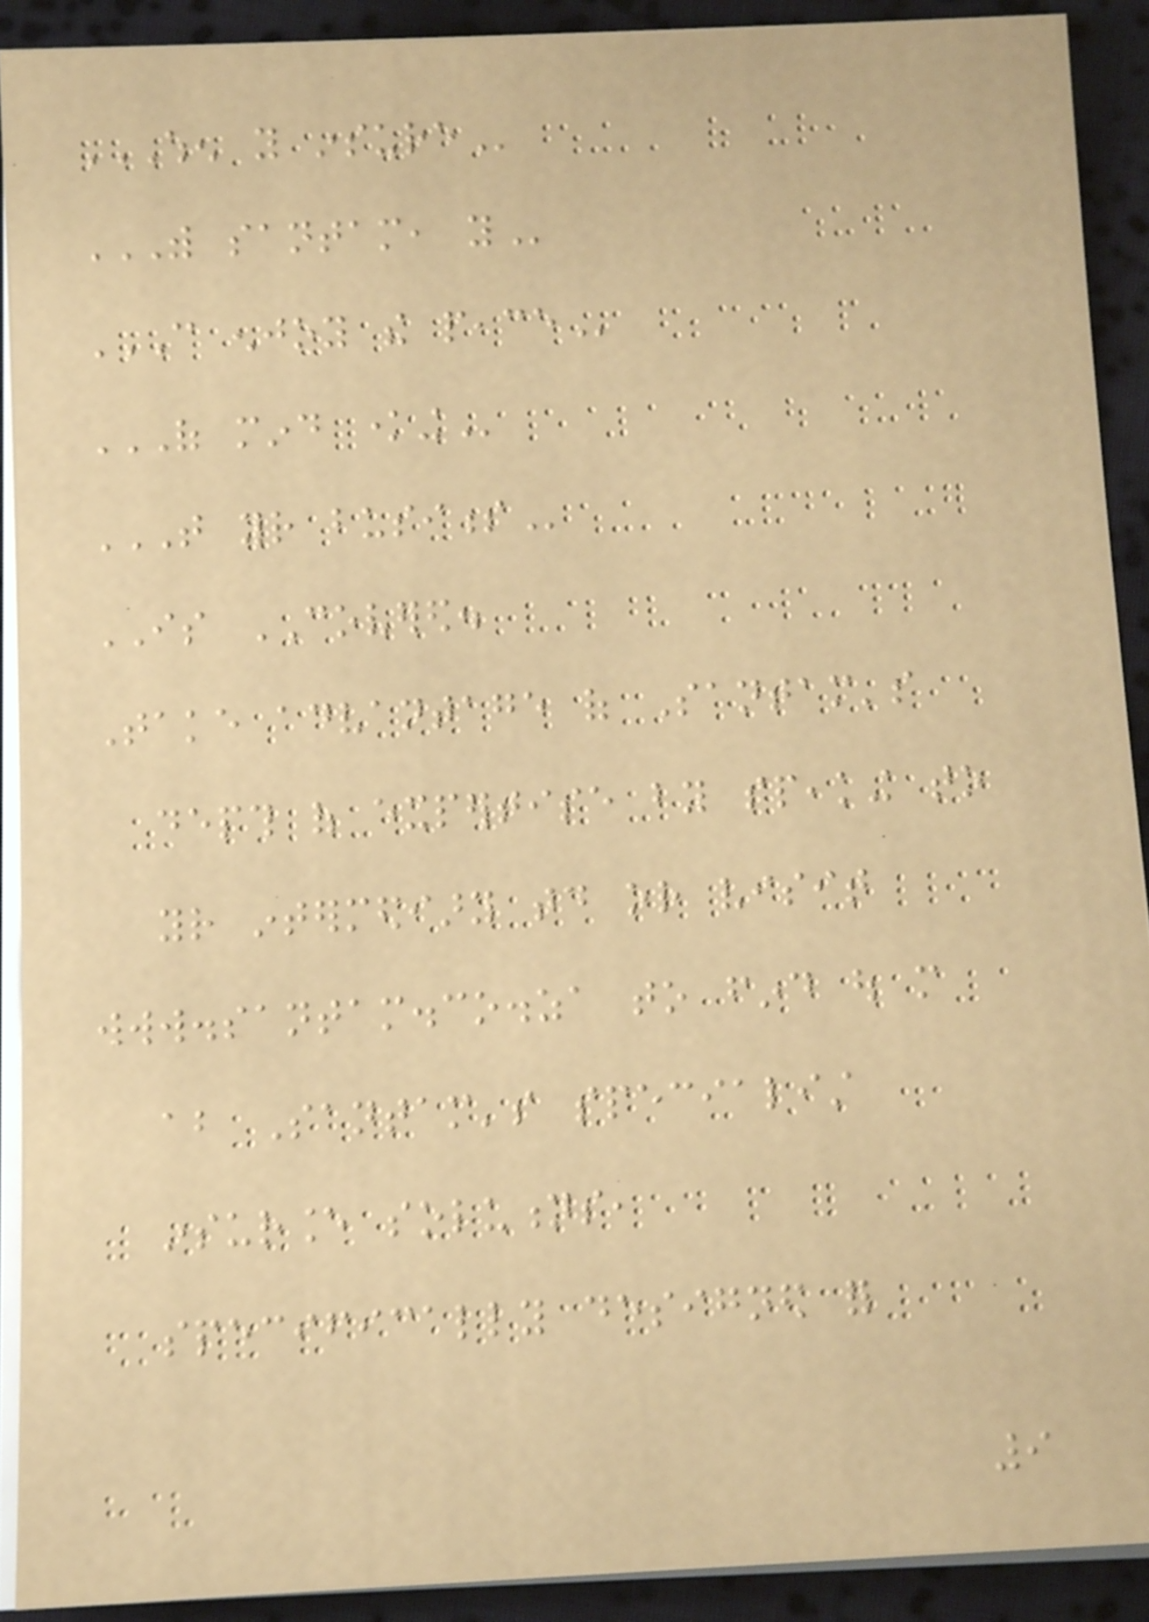WHEN YOU INSURE
WITH SANTAM, YOU
CAN ENJOY THE PEACE
OF MIND KNOWING
THAT YOUR BUSINESS
IS COVERED.
Take advantage of Santam's
depth of expertise by speaking to
your intermediary today or visit
www.santam.co.za to find out more
about Santam's specialist
insurance solutions,
specifically designed for
9
